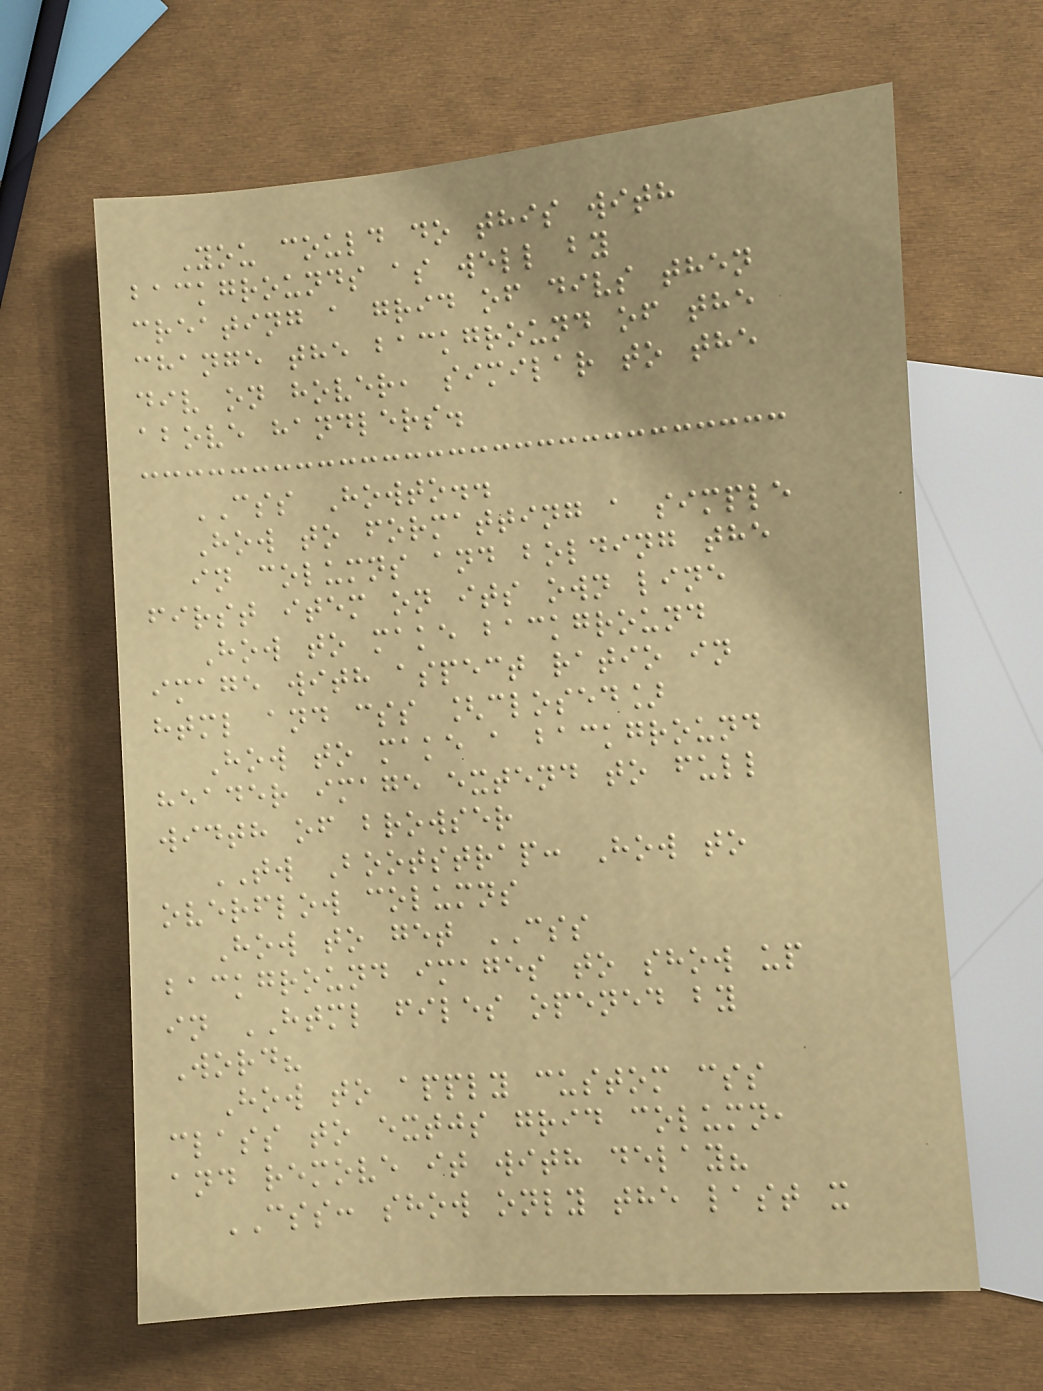You could do this with
backgrounds as well by
creating a grid of divs then
change the background of the
div on hover, similar to the
above handlers.
CSS Howto..
How to formatting a simple
in columns and bolding the
first item on its own line
How to make background
image with aspect ratio in
html and css [closed]
How to make a background
header image extend to full
width of browser
TW Bootstrap: How to
overflow columns
How to get CSS
background images to show up
in HTML files opened by
Word?
How to apply custom css
class to extjs grid column,
and remove it with delay?
CSS: show only the last x
